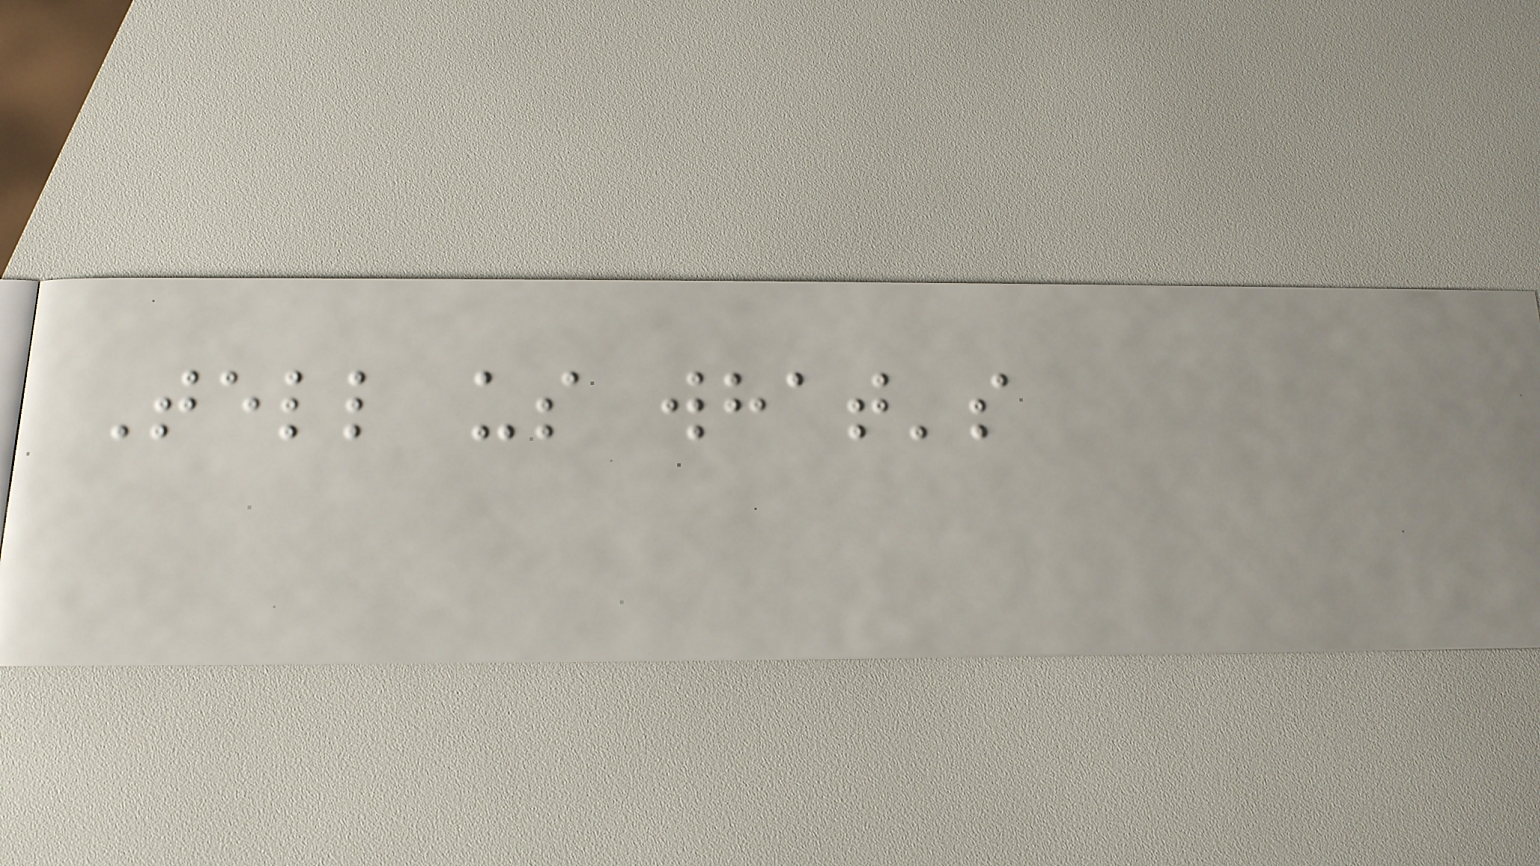Tell us what's
